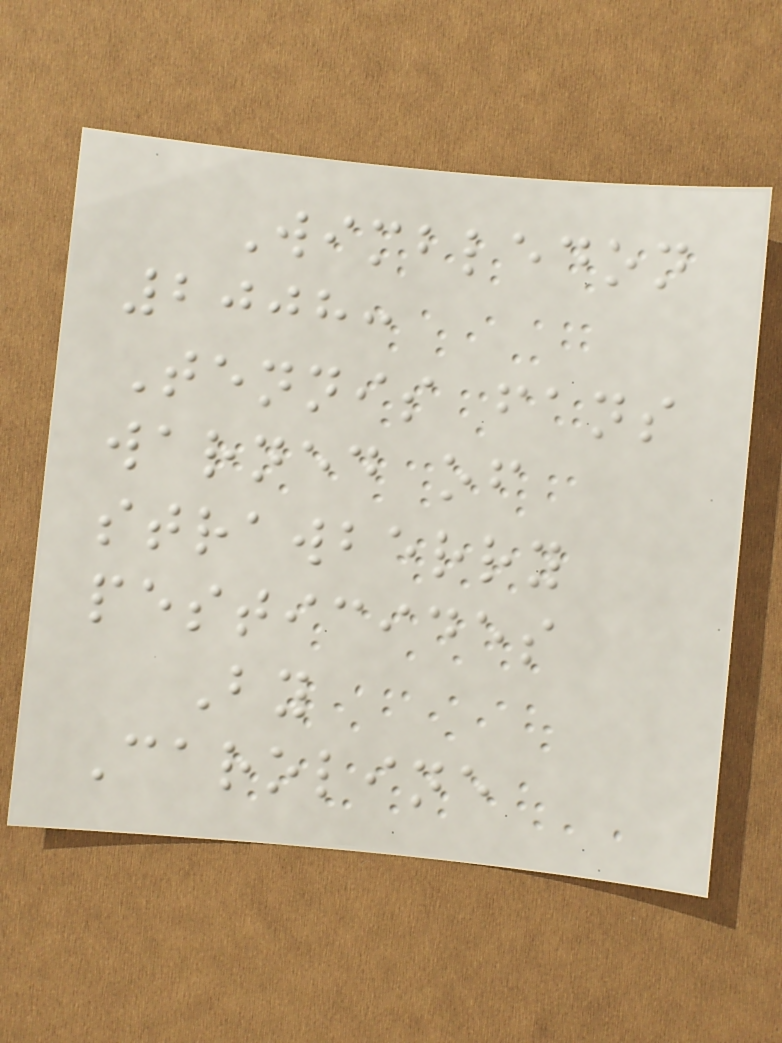Wimbledon
2008:
Tennis fans
warned of
strawberry
pesticides
By
Caroline
